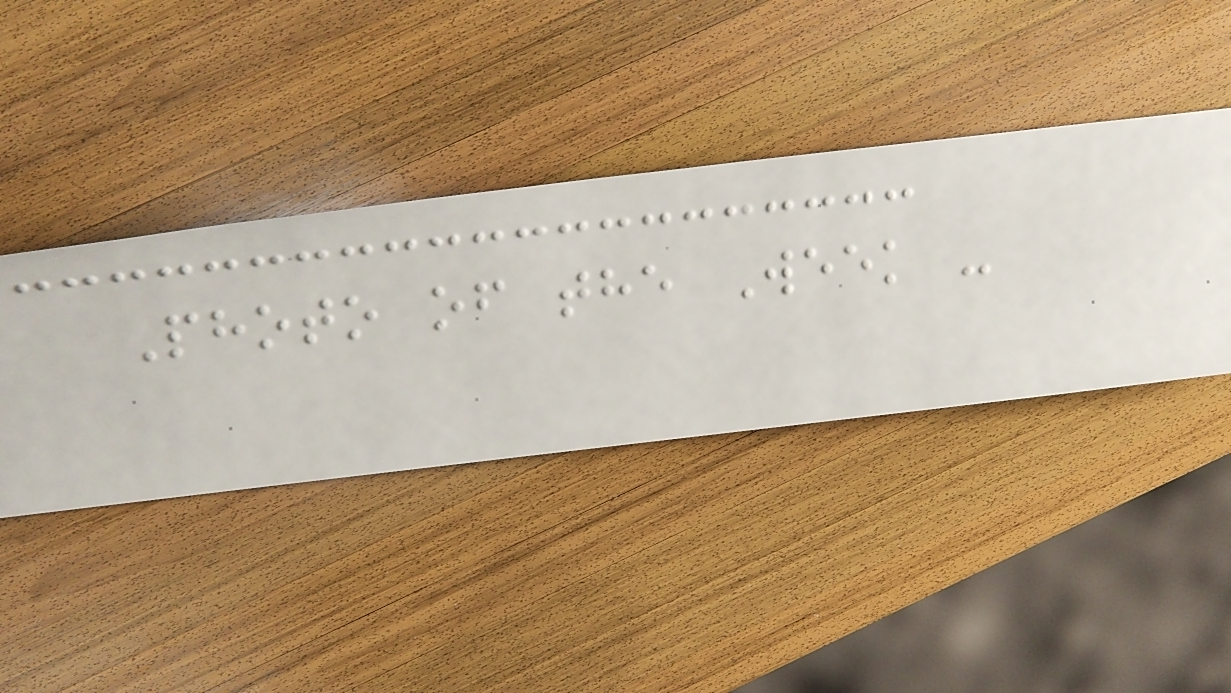Photo of the Week -
